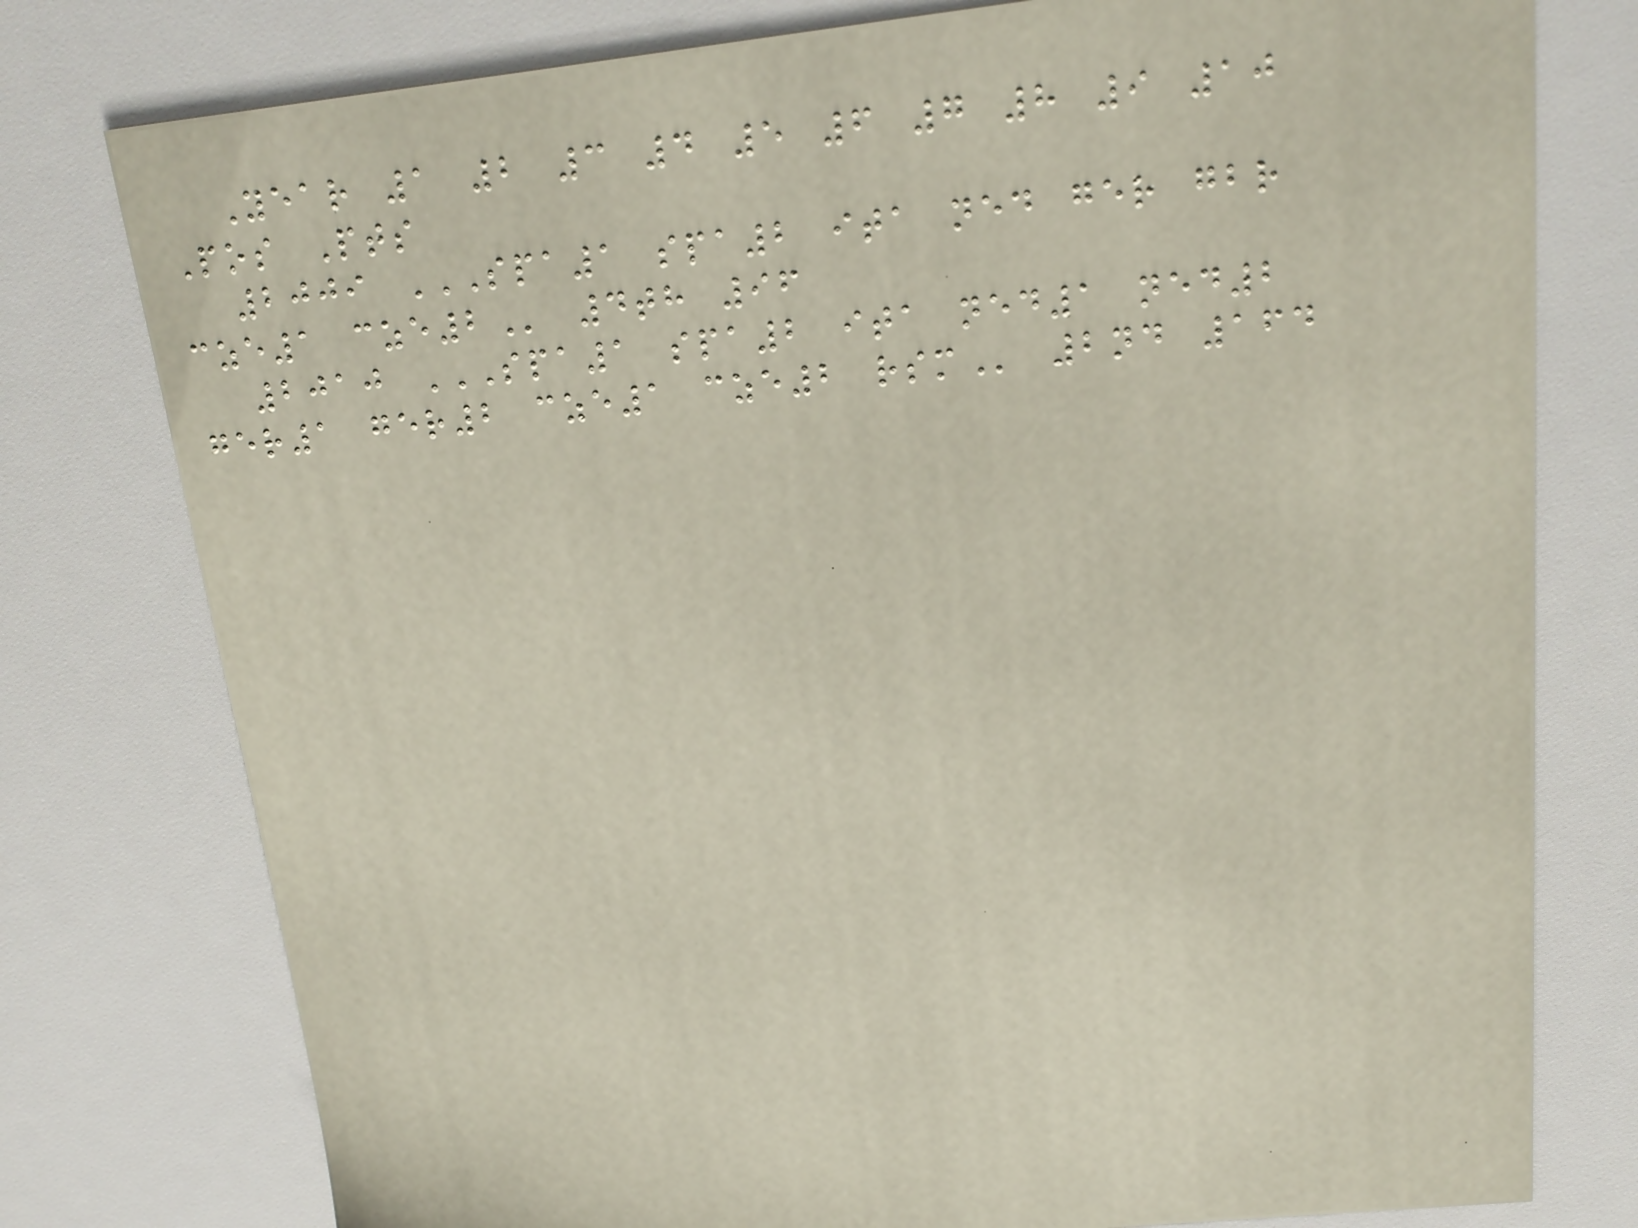Year 1 2 3 4 5 6 7 8 9 10
Pos Pts
2009 SPA1 SPA2 ITA NED GER GBR
CZE1 CZE2 4th 96
2010 SPA1 SPA2 ITA NED1 NED2
GER1 GER2 CZE1 CZE2 RSM 2nd 164
